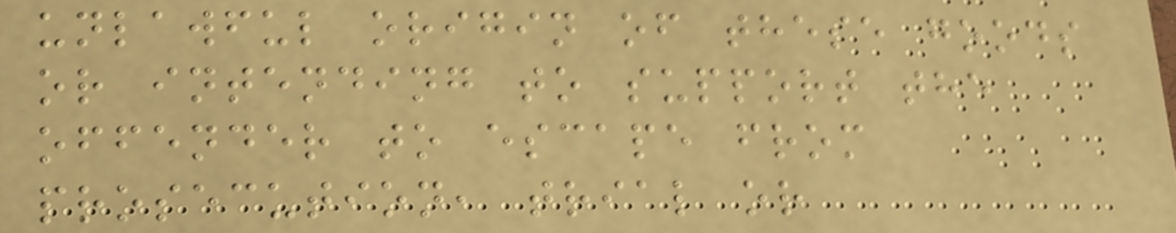unlawful origin of these goods
or intending to support the
offender to escape from
prosecution, trial or
